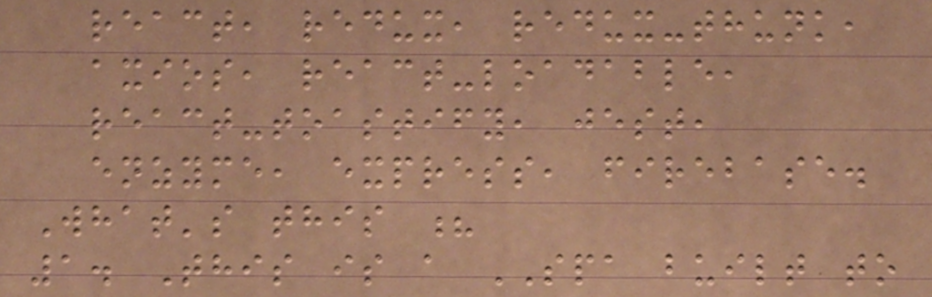react, redux, redux-thunk,
axios, react-loadable,
react-toastify, jest,
enzyme, express, firebase.
What's this ?
1. This is a SPA built to
